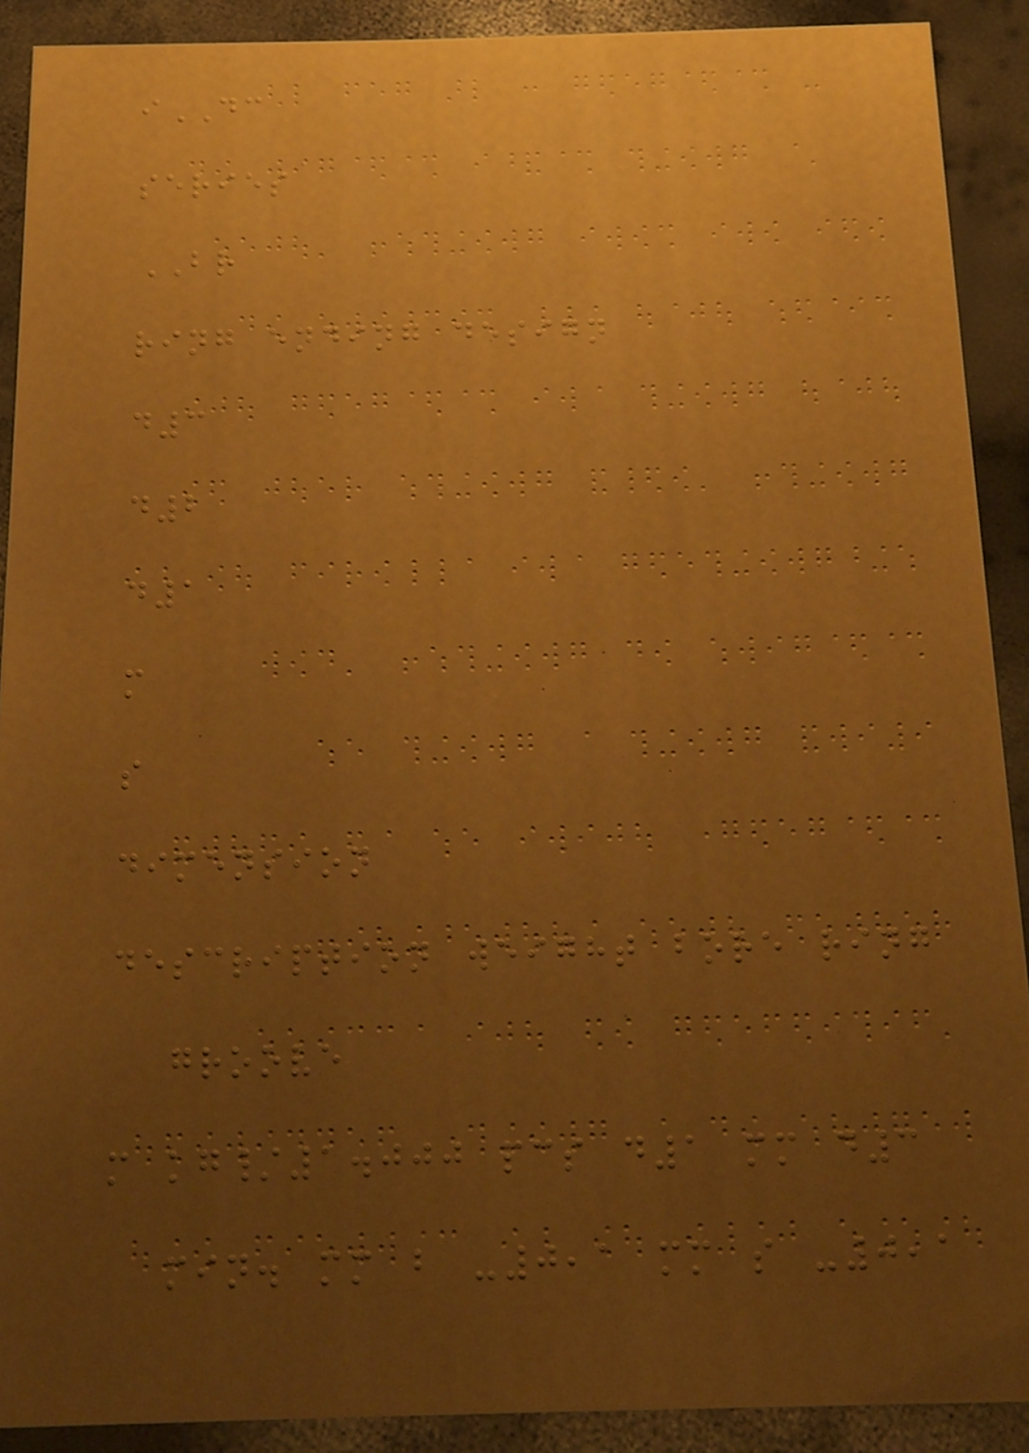iDC
series
BR
ring ending design
d3
d2
d1
m
s
dimension
description weight bore ring
groove
m kg/1.000 pcs d1 mm d3
min. mm b -0,1 mm s -0,1
